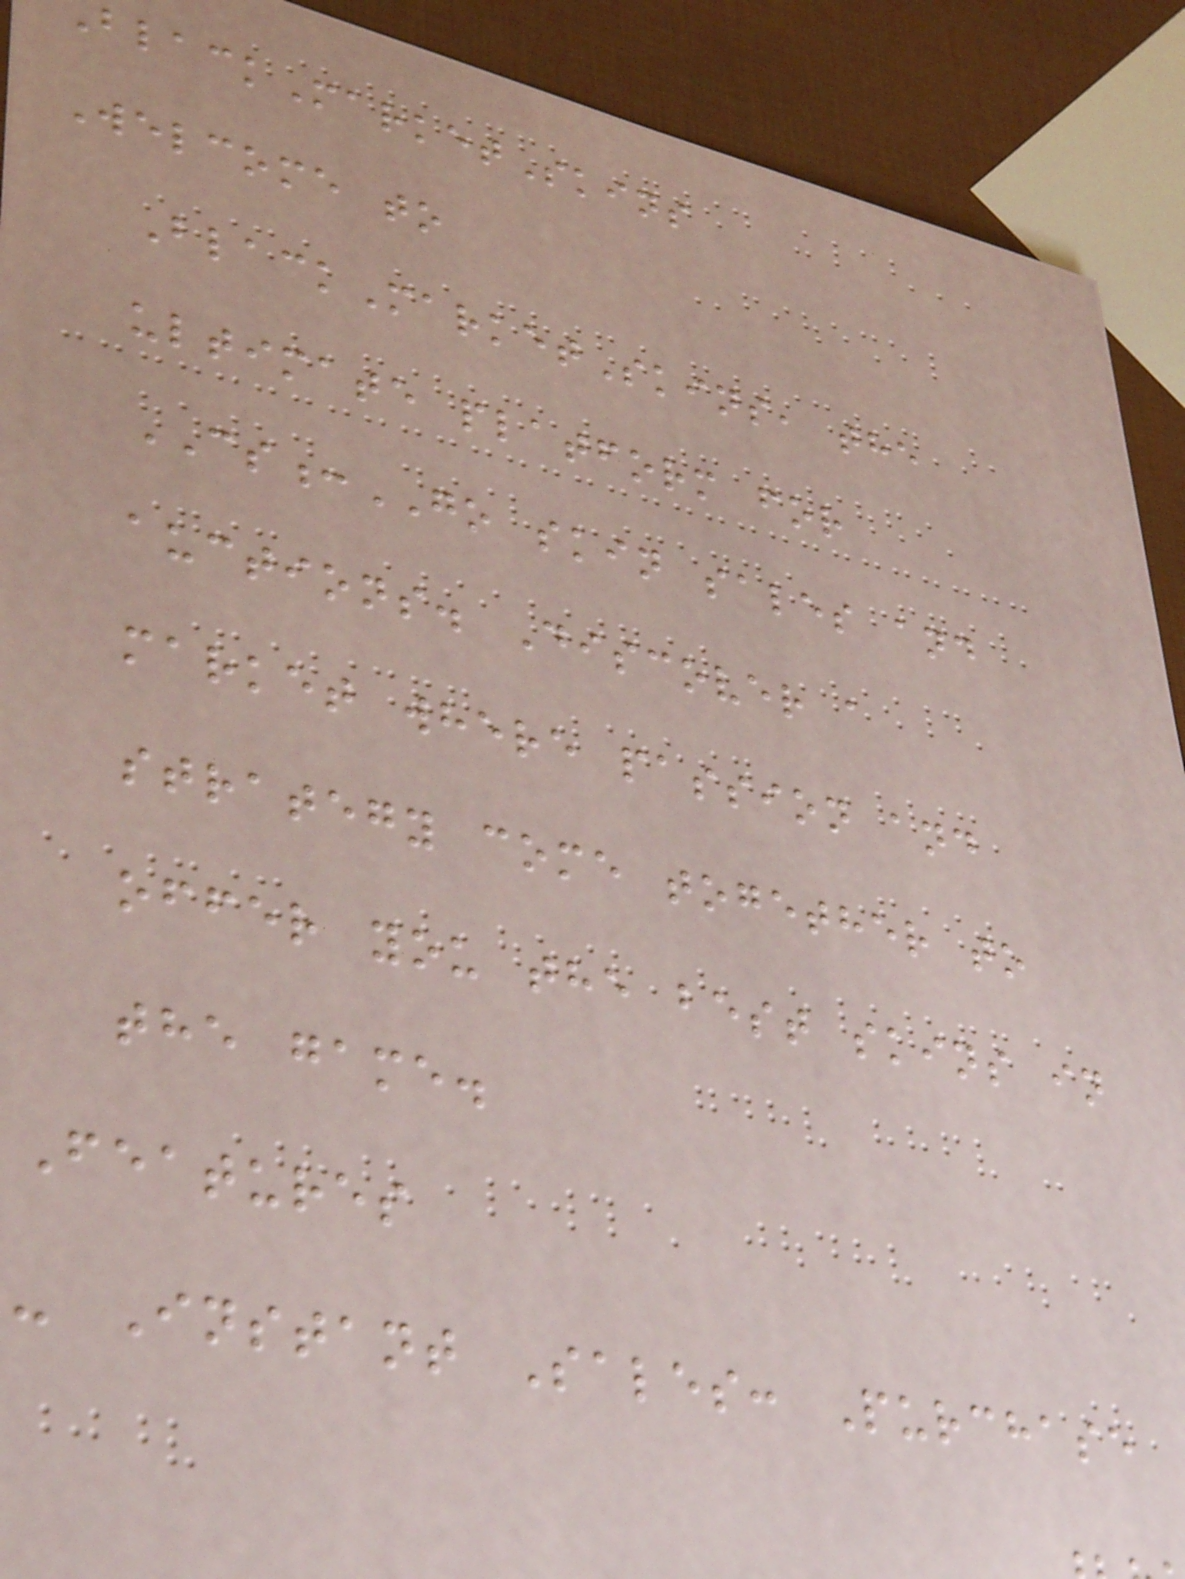lackMarketSkins
Welcome to
BlackMarketSkins, the
ultimate platform for
CS:GO skin sales and
auctions. Discover a
market where passion and
strategy come together to
offer you the best skins in
the game.
Features
- Instant Sales: Purchase
